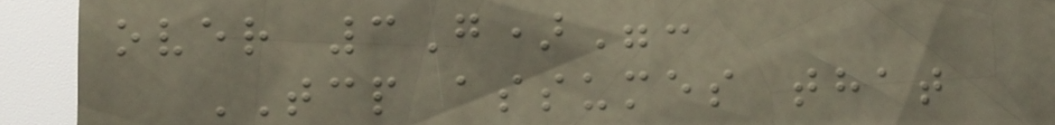over 3G)":
TCP assumes that
